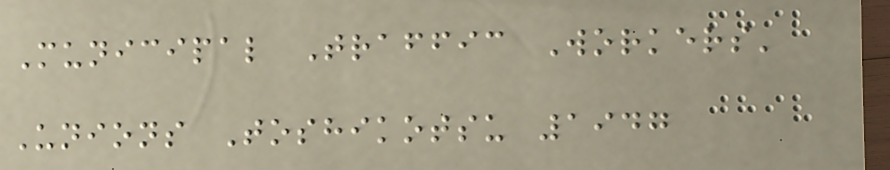Municipal Traffic Workers'
Unions Toshikotsu 1947
